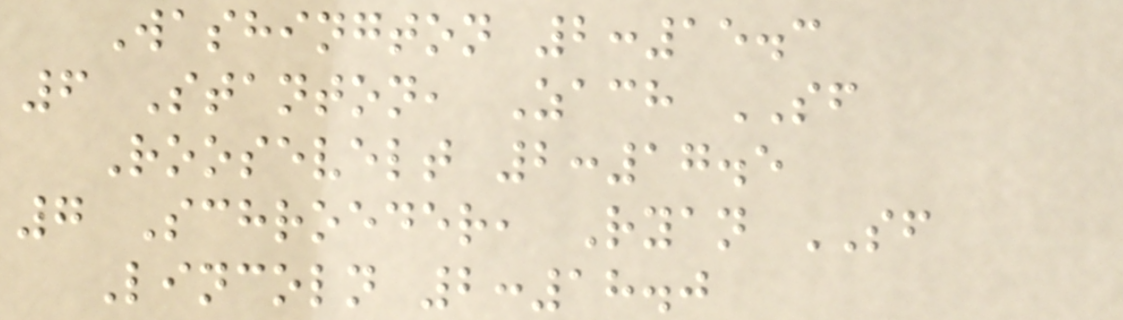Washington 2:15.3
6 Stanton, Zach SF
Roosevelt 2:17.5
7 Schroeder, Ryan SF
Lincoln 2:18.0
